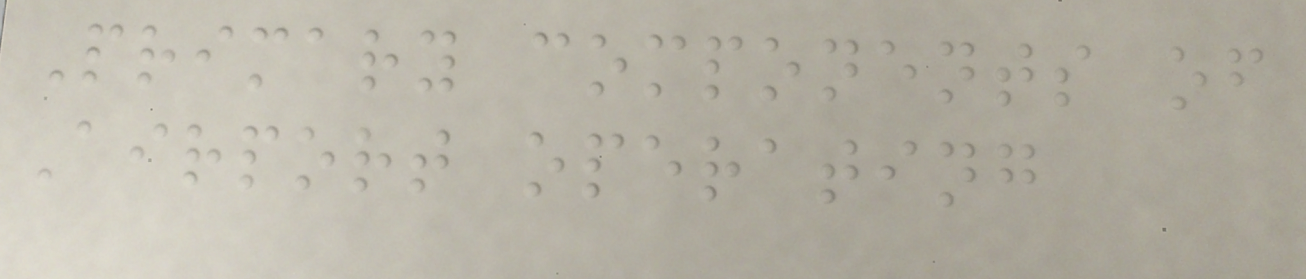Primary components of
Airport operating
